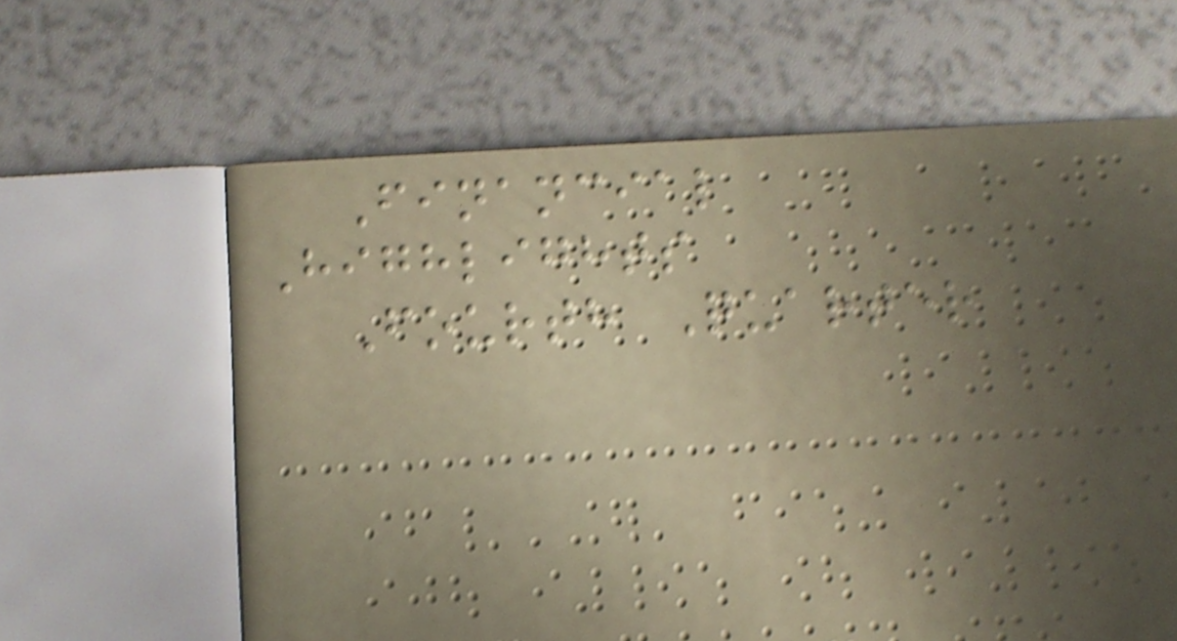Financial
Highlights
Fourth Quarter
